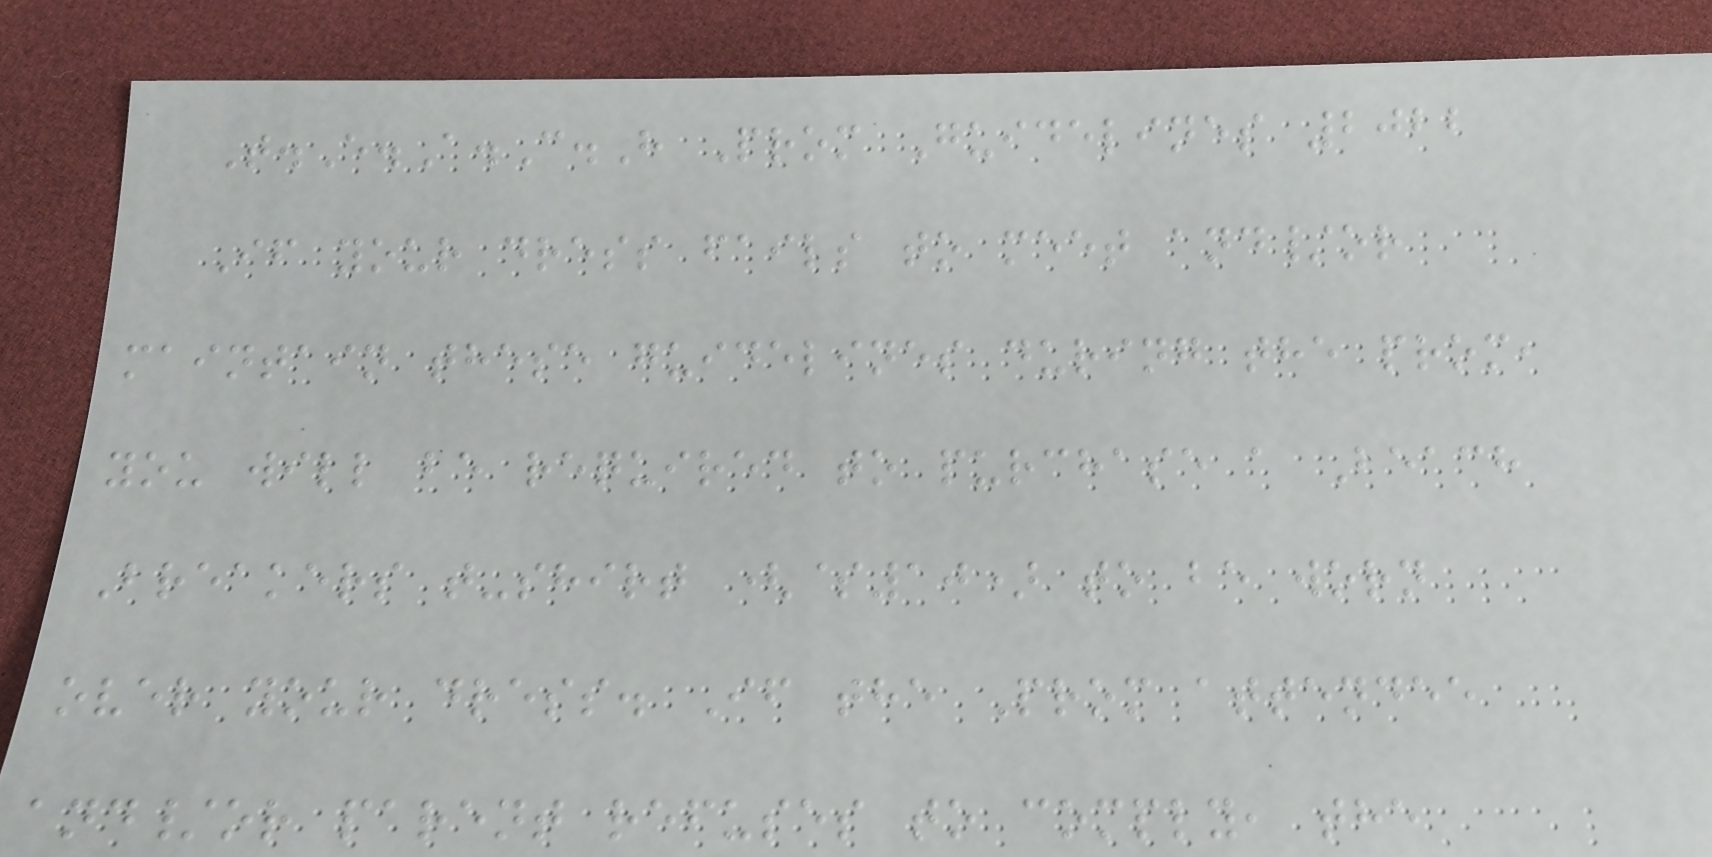T.E.A.C.H Prom Guidelines 2022
If your dress fails to meet and/or
maintain these guidelines during the prom,
you will be required to purchase a Beach
Breakers t-shirt ($10) to be worn
over your dress. If the Prom attendee
and/or parent refuses to comply, the
